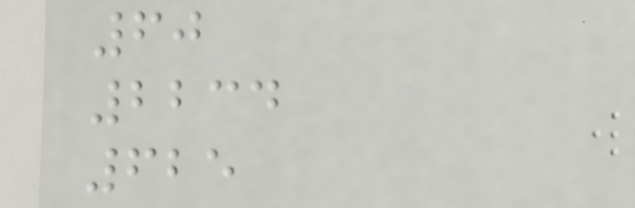60
2234
625
